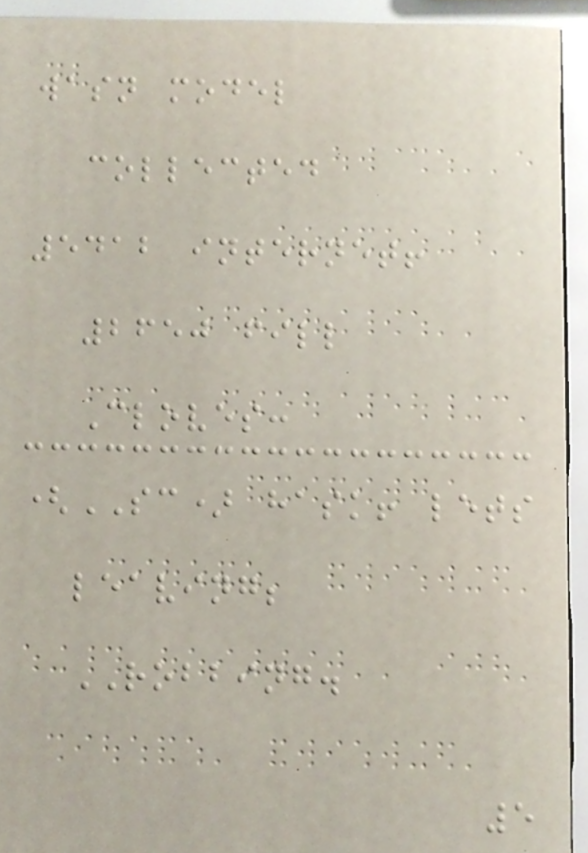wasn model
collected
5412 internet!
2650 fill
Cloves:
(SC) hask! lets
leaving;
ROBBING.
5
